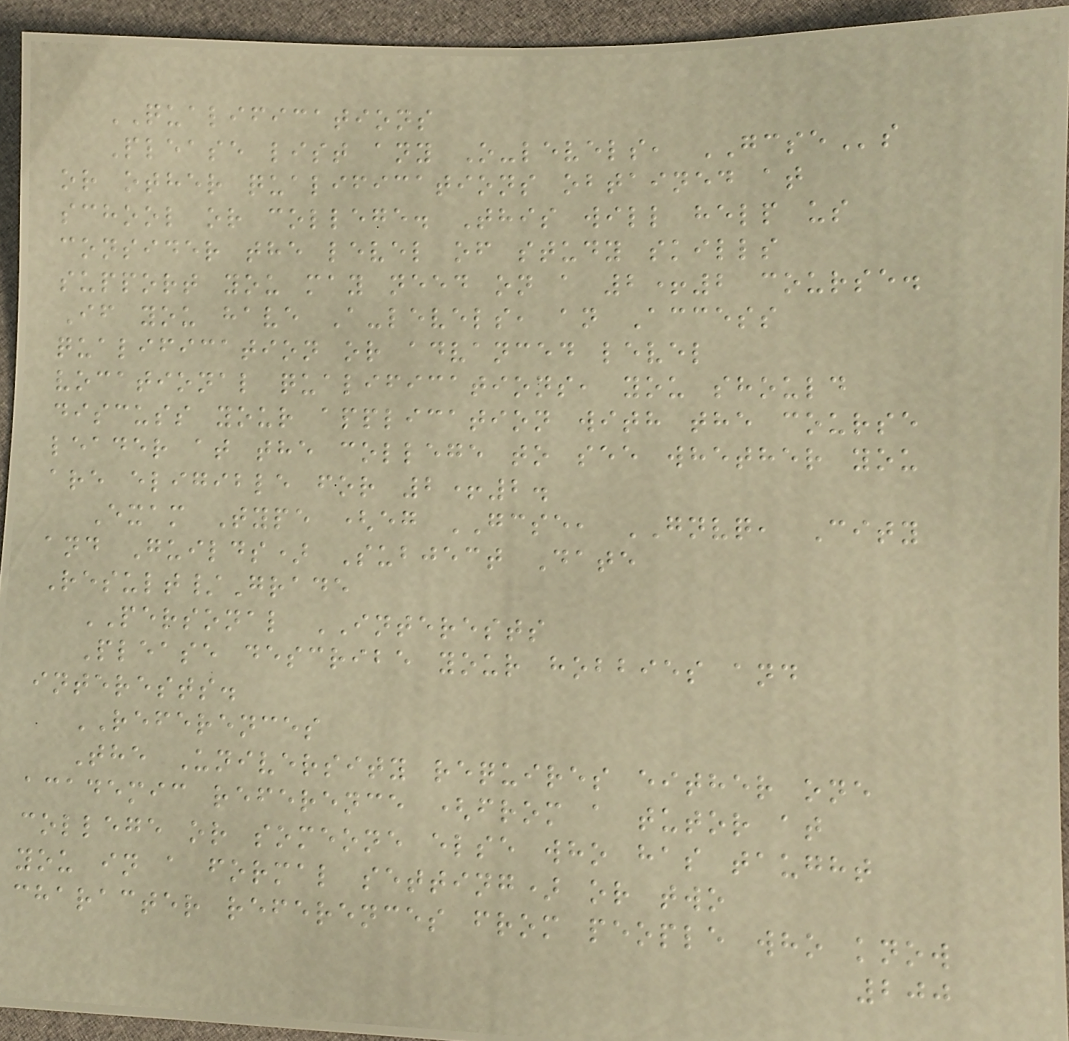QUALIFICATIONS
Please list any O-levels, GCSEs
or other qualifications obtained at
school or college. This will help us
consider the level of study skills
support you may need on a 2+2 course.
If you have A-levels, an Access
qualification or advanced level
vocational qualifications, you should
discuss your application with the course
leader at the college to see whether you
are eligible for 2+2.
Exam Type (eg GCSE, GNVQ, City
and Guilds) Subject Date
Result/Grade
PERSONAL INTERESTS
Please describe your hobbies and
interests.
REFERENCES
The University requires either one
academic reference (from a tutor at
college or someone else who has taught
you in a formal setting) or two
character references from people who know
200
